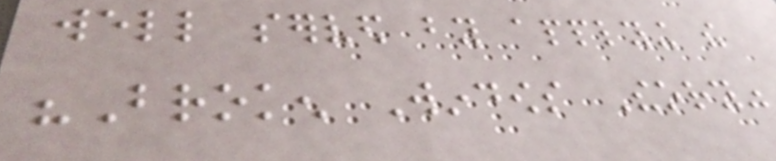well served by applying the
"Broken Windows Theory"
